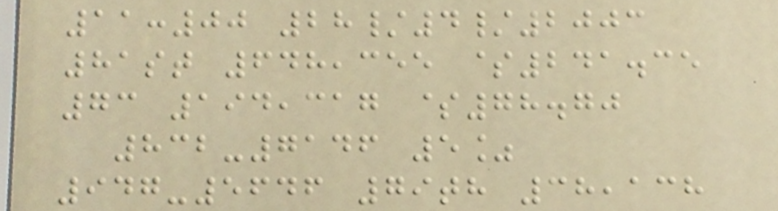11:00 28/4/2003
81st 648,355 $241.35
73 194,317 $78.70
832-7146 5%
947-5646 79th 38,138
